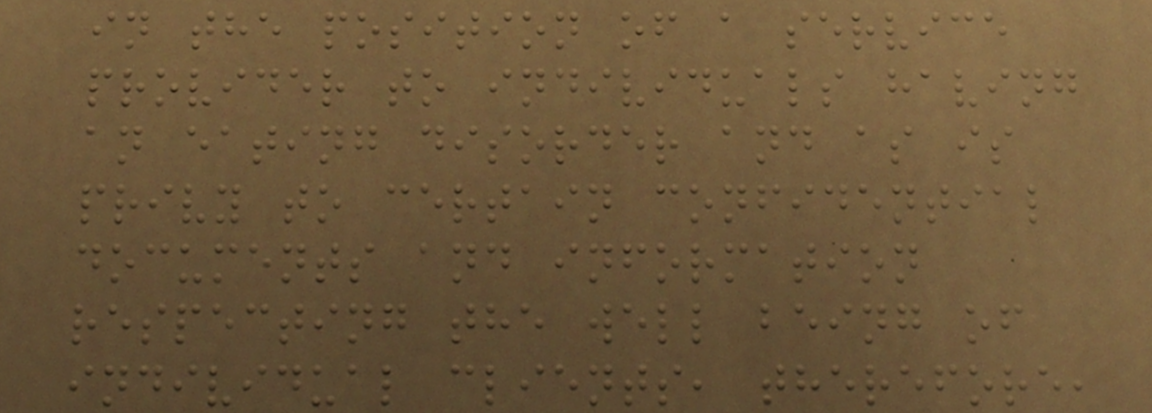in the position of a service
provider to individuals having
an eating disorder and as is
privy to certain confidential
documents and information
respecting the well being of
individual clients, therefore,
